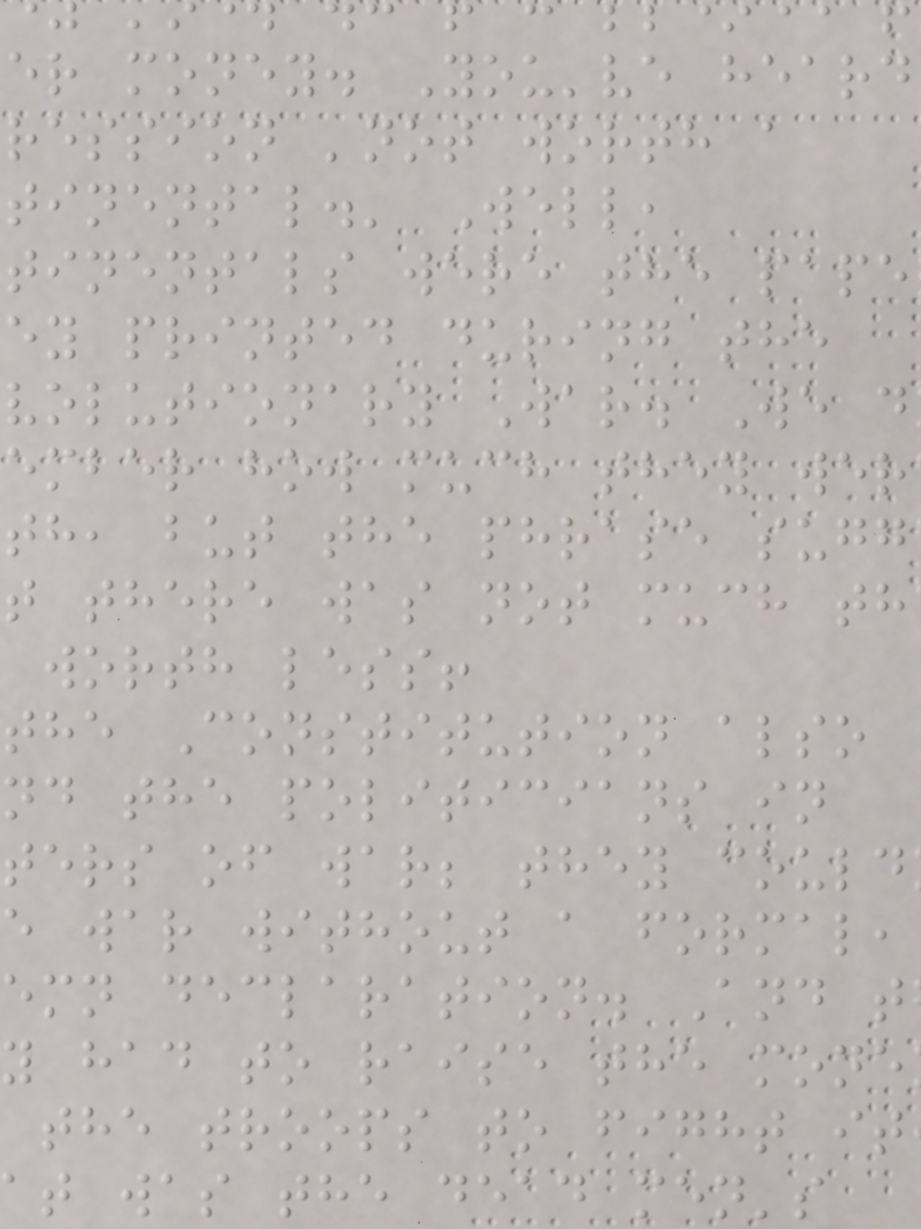er money. You've heard
ression 'not worth a
tinental.' Well,
tinentals were the pape
ey printed during the
volutionary War. We d
ember how much they wer
th, but the phrase sugg
t there was not much th
worth less!
the Constitution also
nd the politicians in
ters of war; they could
e war without a formal,
emn declaration. And t
y had to raise the mone
the troops to fight it
at was the dead men's
